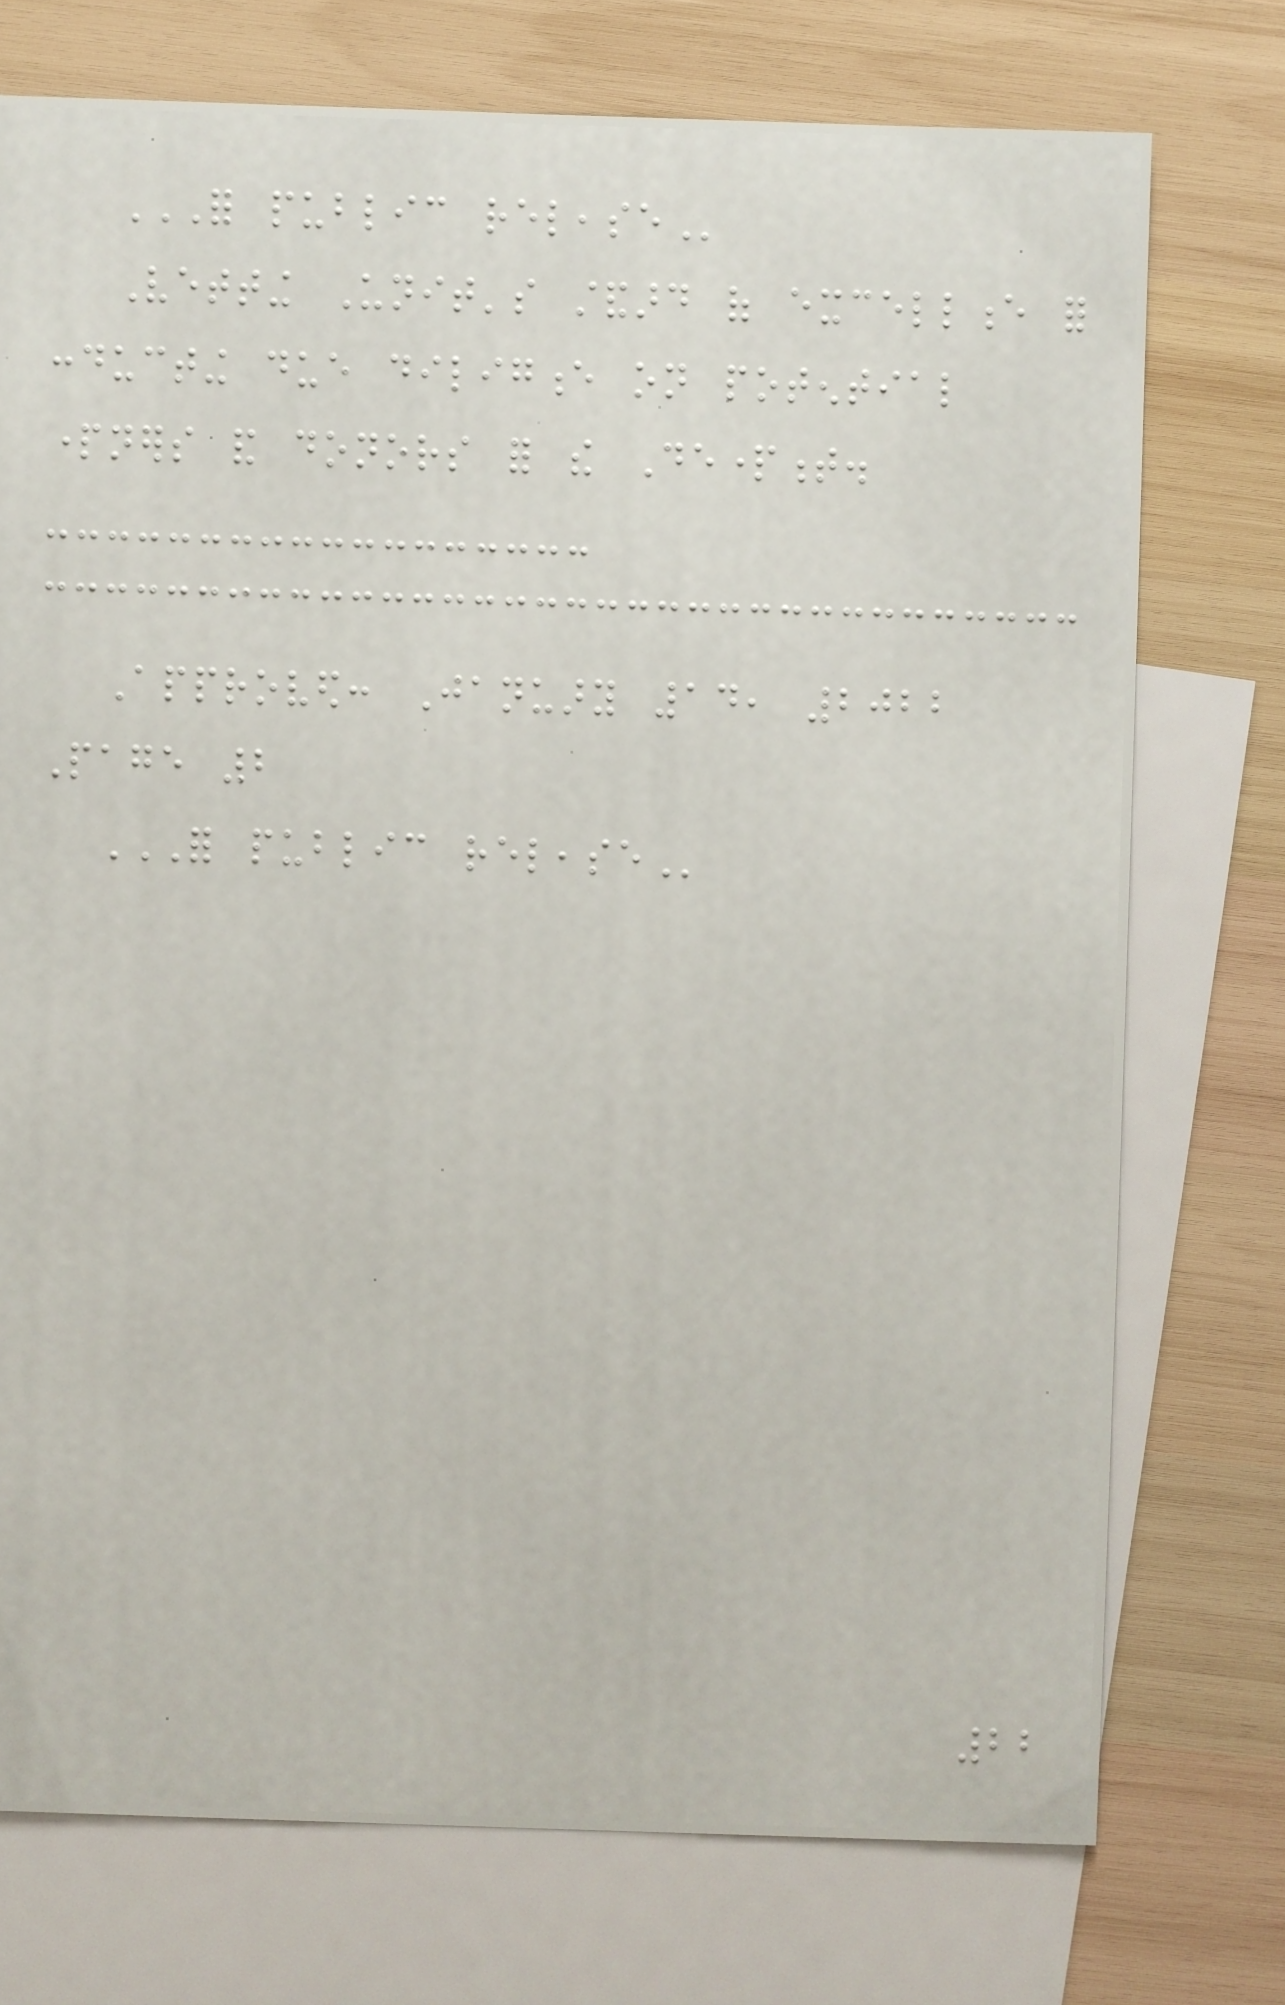FOR PUBLIC RELEASE
Vetting Unit's standard of excellence for
conducting due diligence on potential
partners and donors for the Department.
Approved: January 14, 2022
Page 2
FOR PUBLIC RELEASE
22
